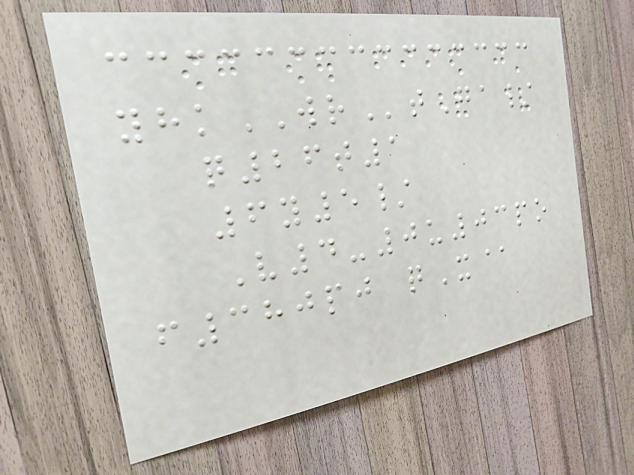yhkWRtGa/
q26t1
6y5/
V4-0u03po
f380pj qX@
